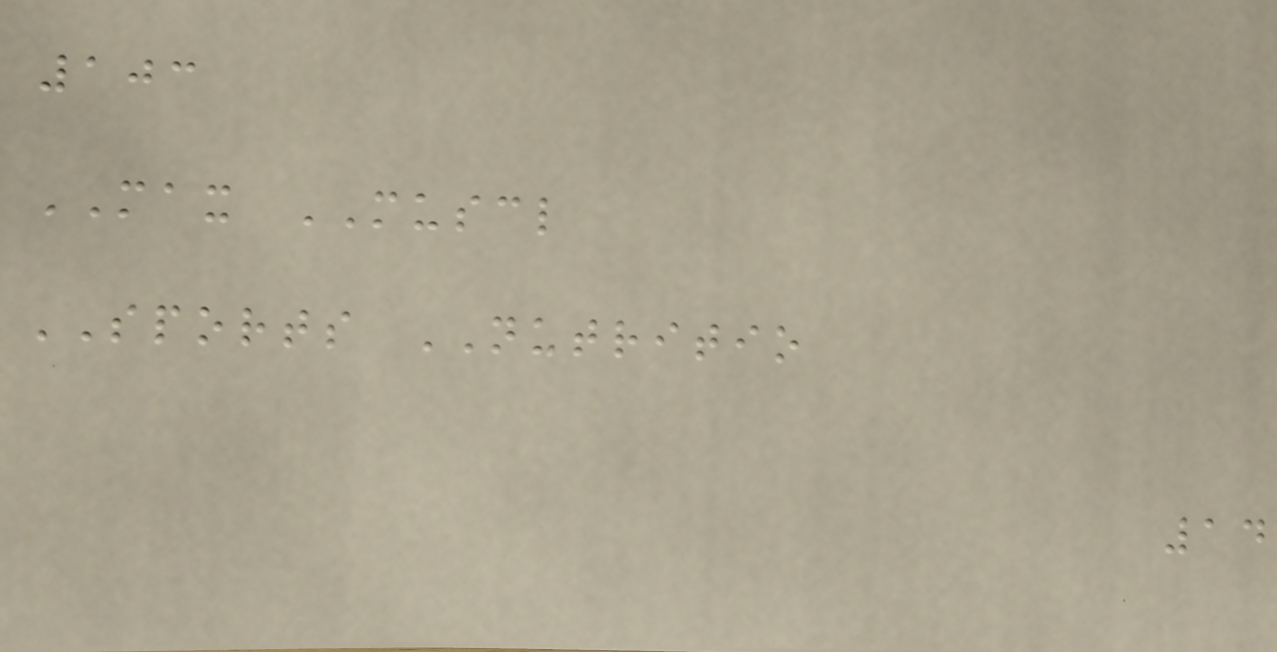103
MAX MUSCL
SPORTS NUTRITIO
14
